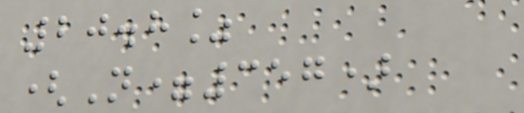20.8%
(N=357)
